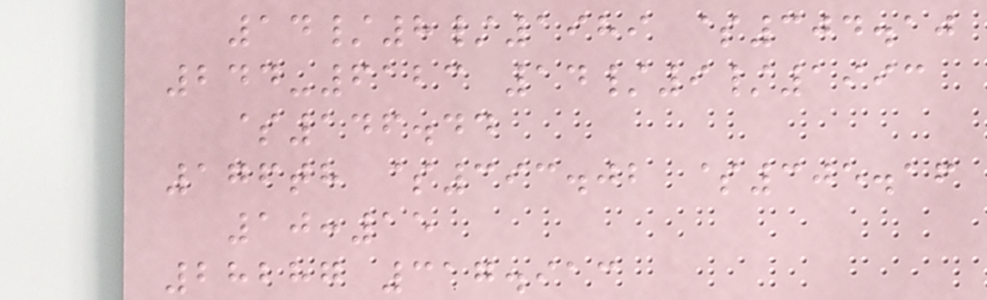14/8/1989 $304.10
244-6123 14/9/1993
$146.44
176th $393.02 $305.16
10:15
28287 317.913
